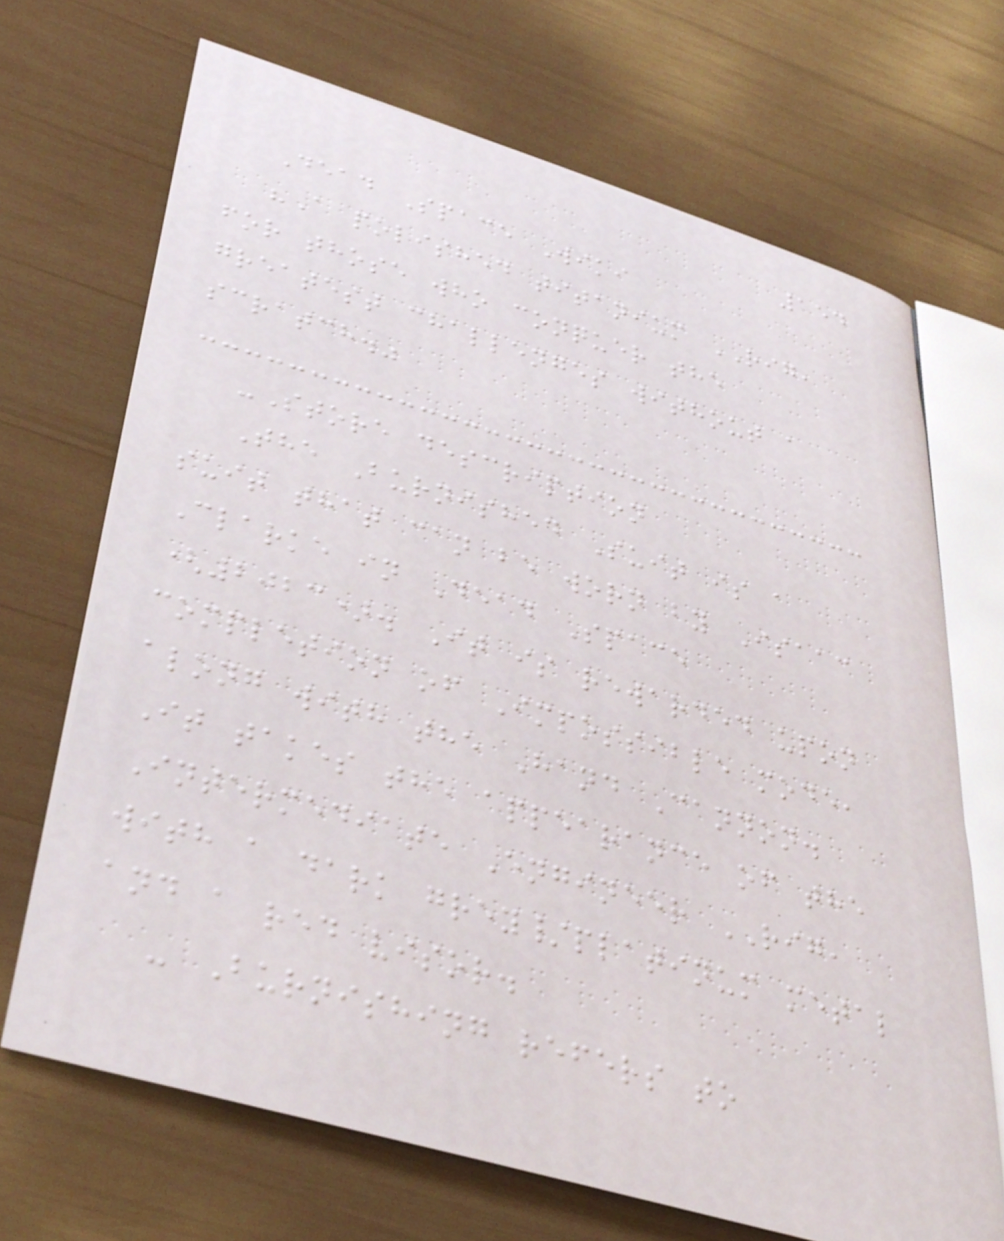154
Dead Space Wiki
"A polished titanium RIG,
for those who conquer the
greatest challenges without a
scratch."
-Store description
The Burnished Suit is a
suit that can be worn by Isaac
Clarke in Dead Space
(2023). It is rewarded upon
completion of Impossible mode,
along with the Hand Cannon.
It takes the appearance of the
Intermediate Engineer RIG,
with a dark grey/platinum metal
and a red visor.
- Burnishing refers to
